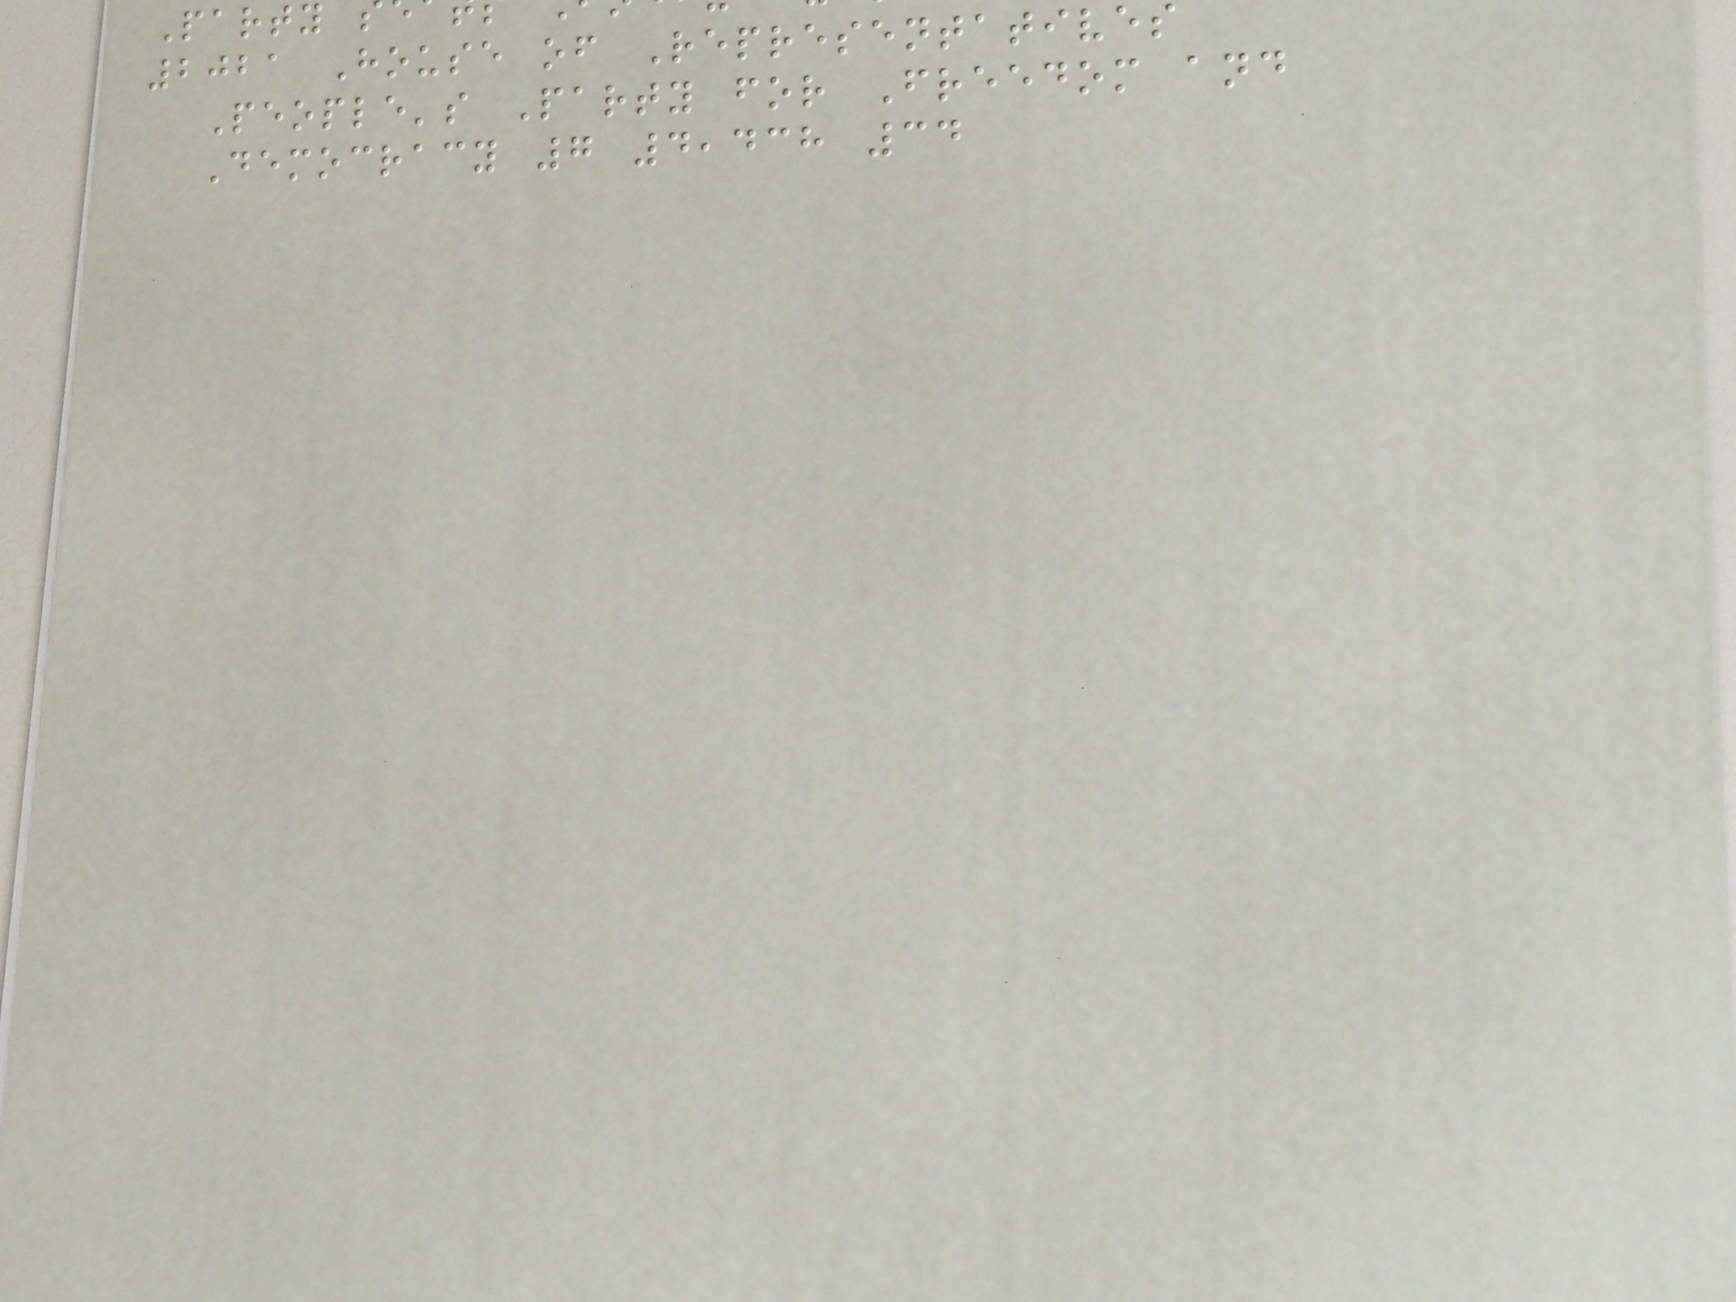Party
2021 House of Representatives
People's Party for Freedom and
Democracy 7 4,438 34
